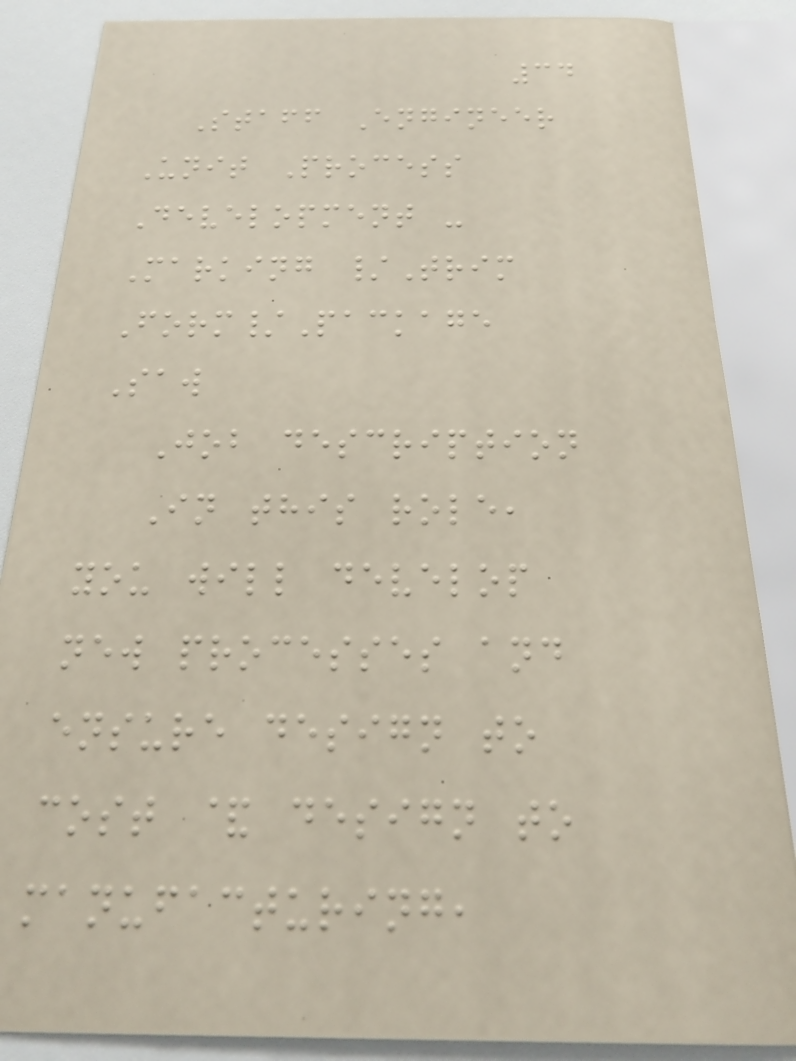34
Staff Engineer
Unit Process
Development -
Marking /Trim
Form/Package
Saw
Job description
In this role,
you will develop
new processes and
ensure design to
cost & design to
manufacturing,
